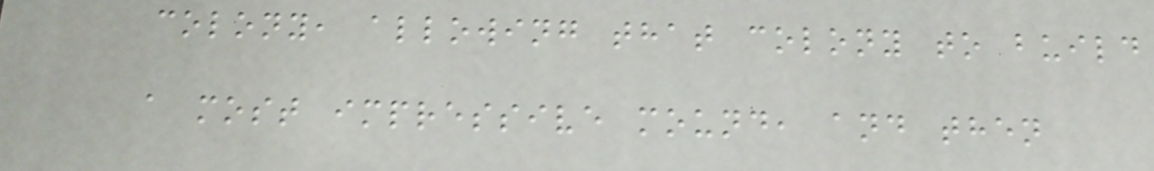colony, allowing that colony to build
a most impressive mound, and then
